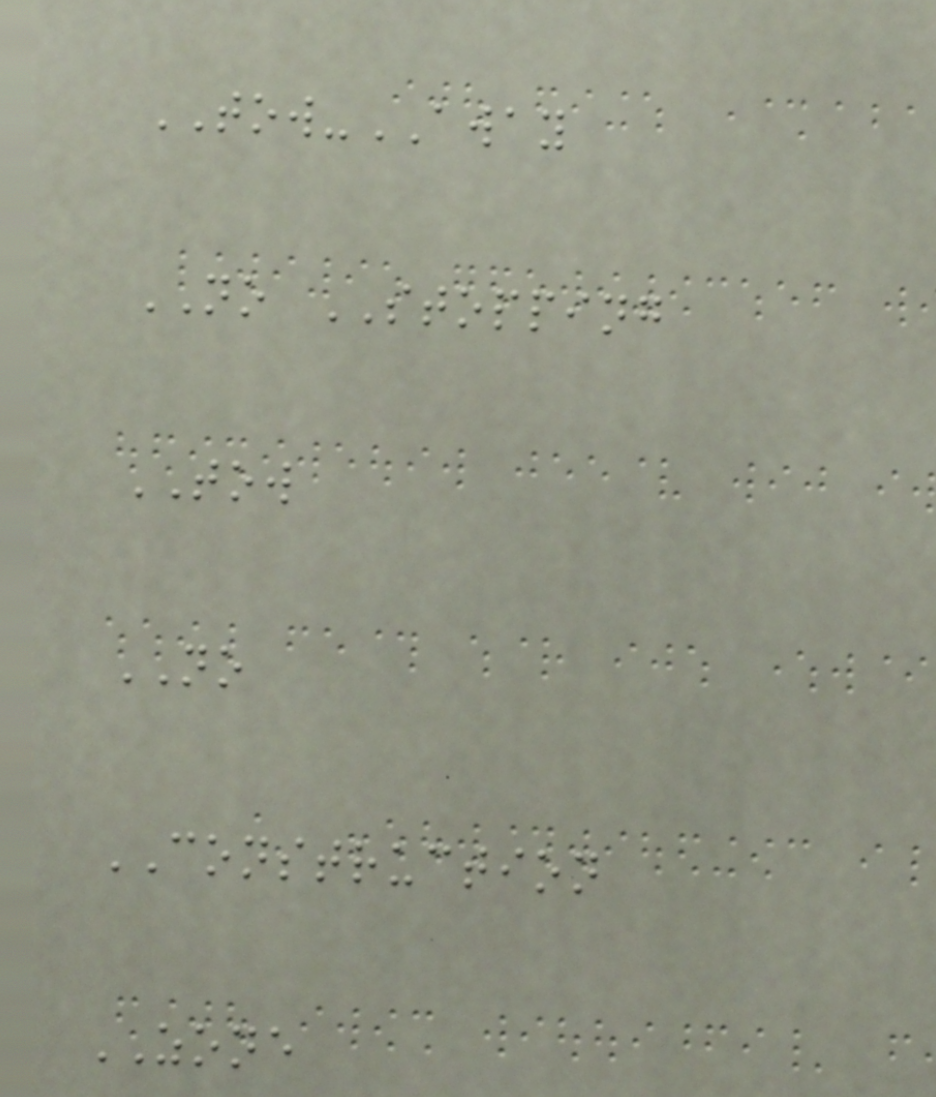TOW-AWAY
NO STOPPING
TOW
NO
CONSTRUCTION
ZONE
